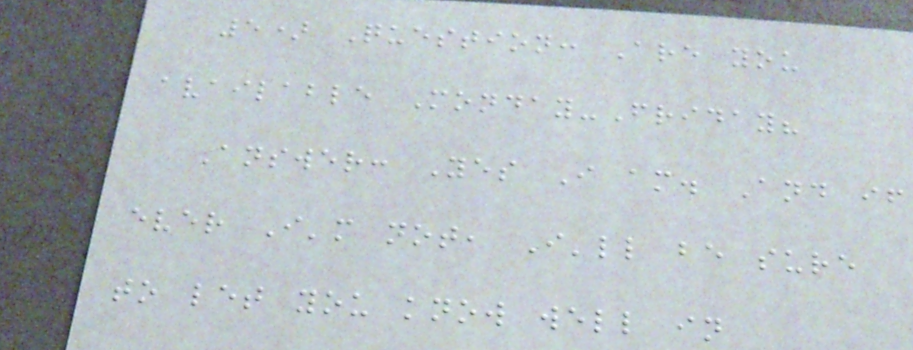5) Question: Are you
available Monday-Friday?
Answer: Yes I am. And if
ever I'm not, I'll be sure
to let you know well in
